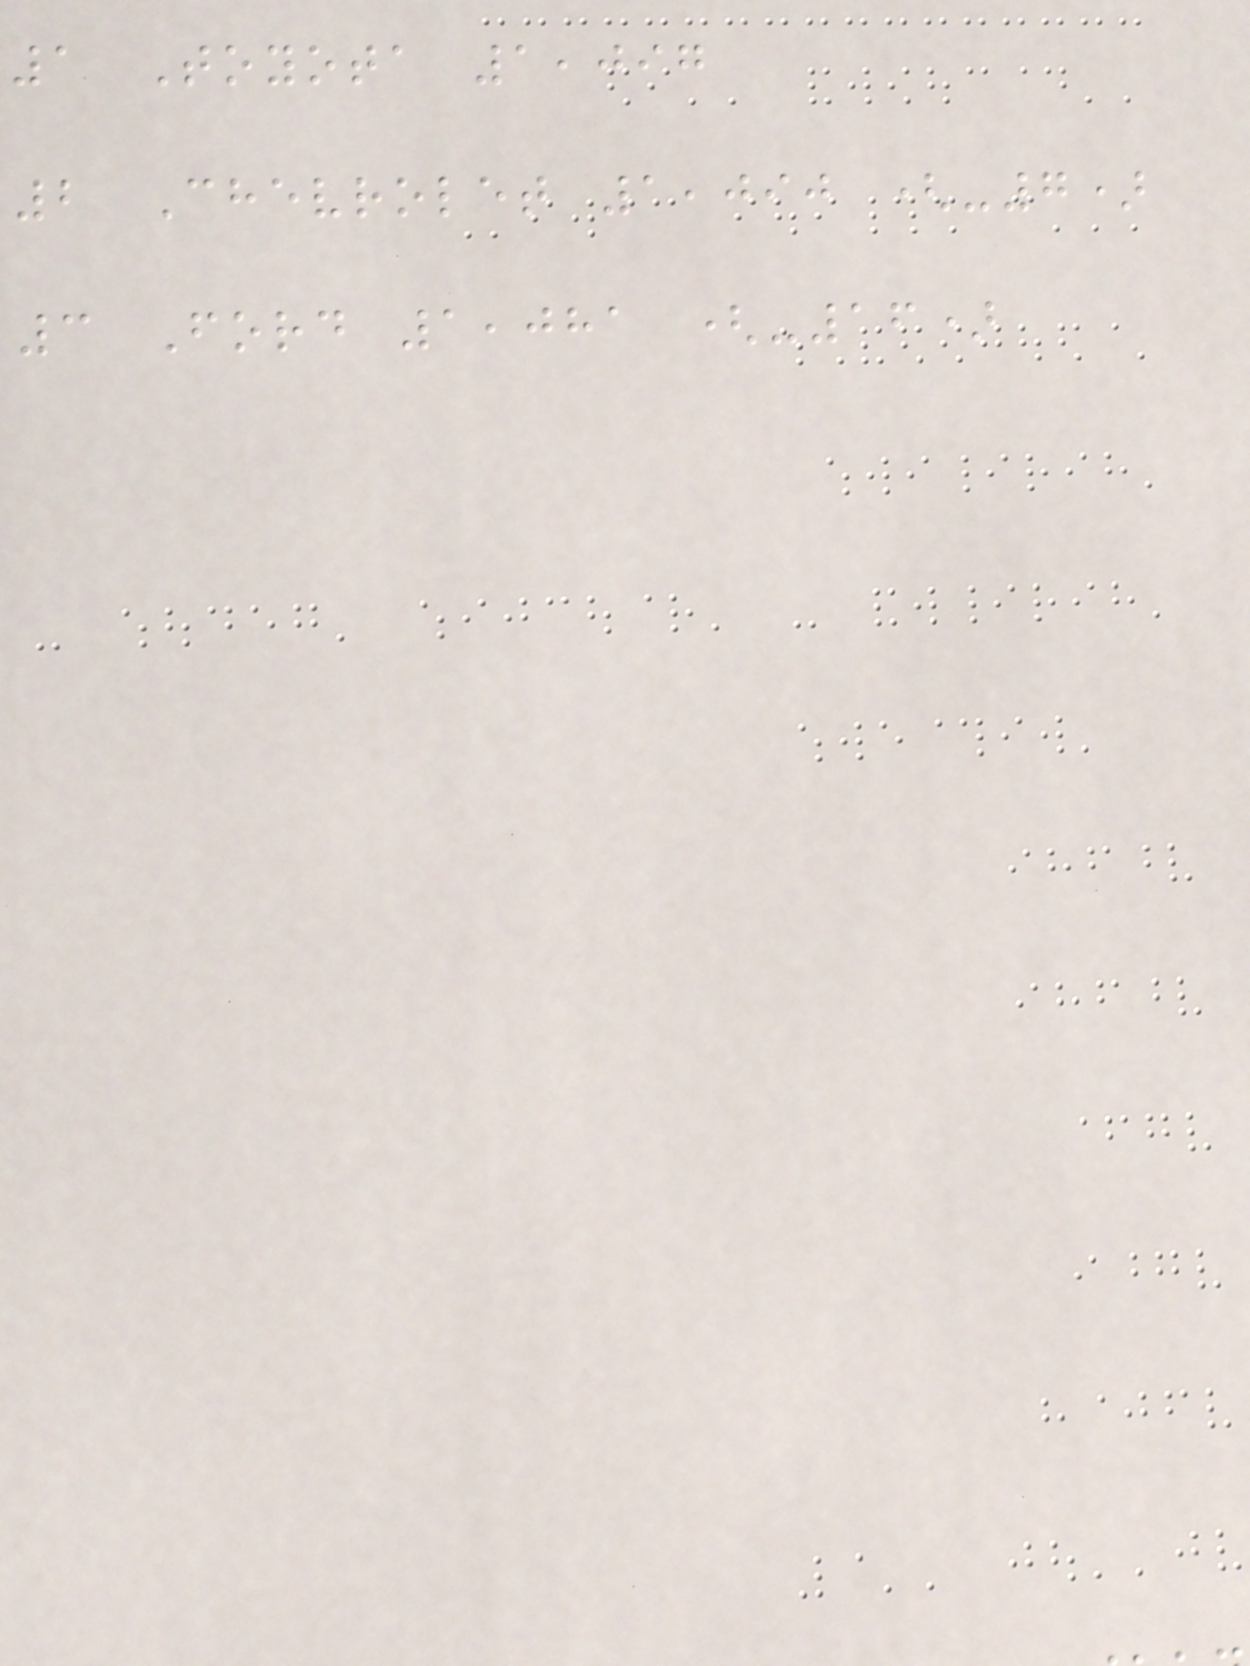1 Toyota 1,097
2 Chevrolet 1,090 (-7)
3 Ford 1,081 (-16)
